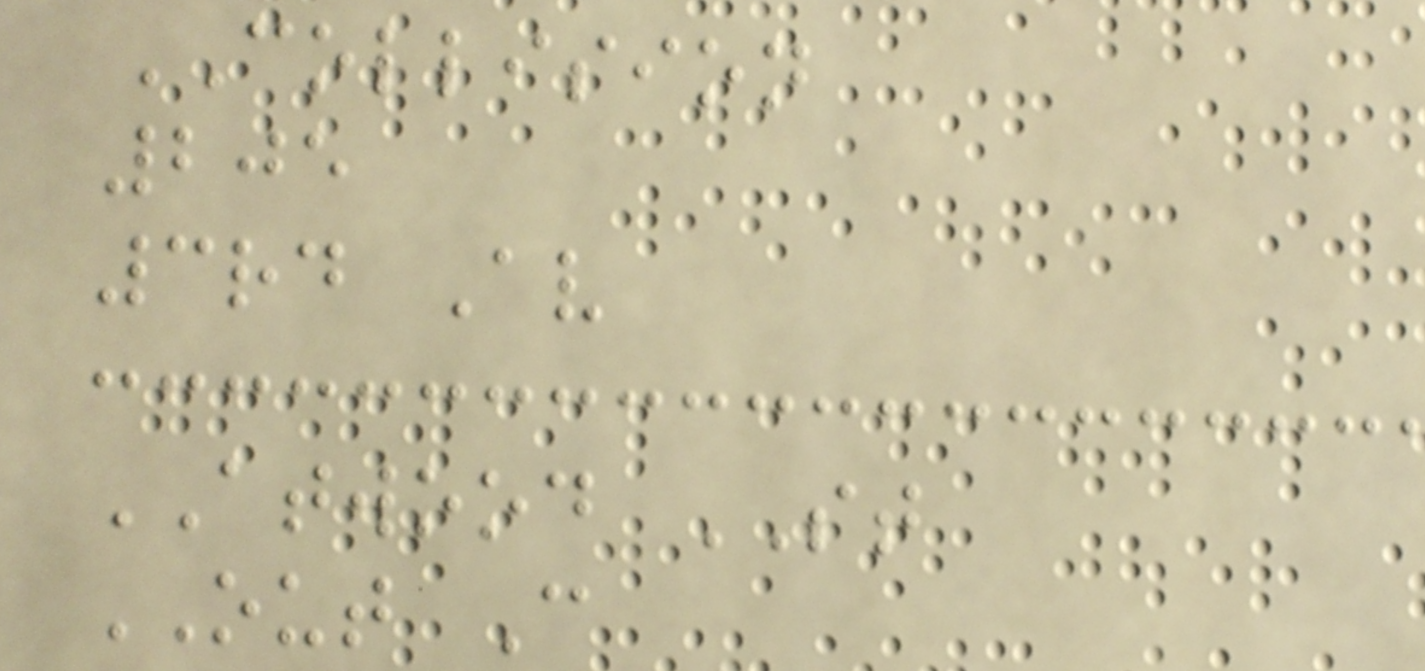COLLISION
205
3rd Av
ATWOOD ST
OUT C
